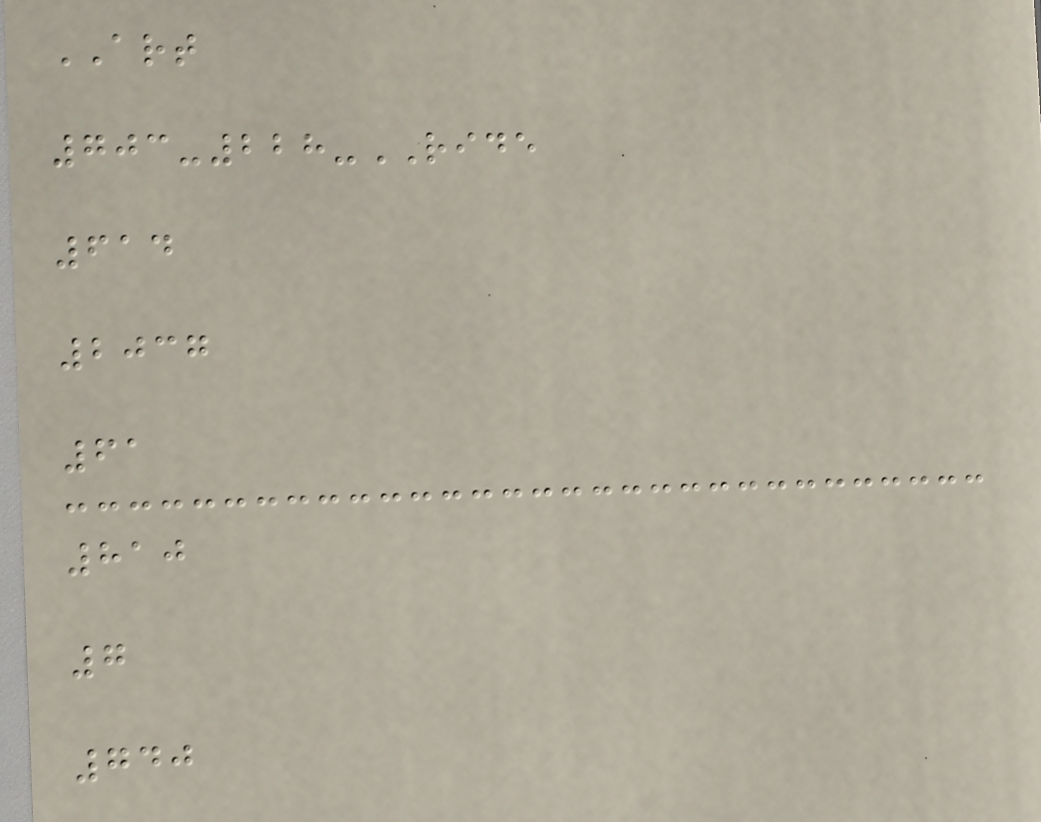ART
703-228-RIDE
614
2037
61
810
7
740
